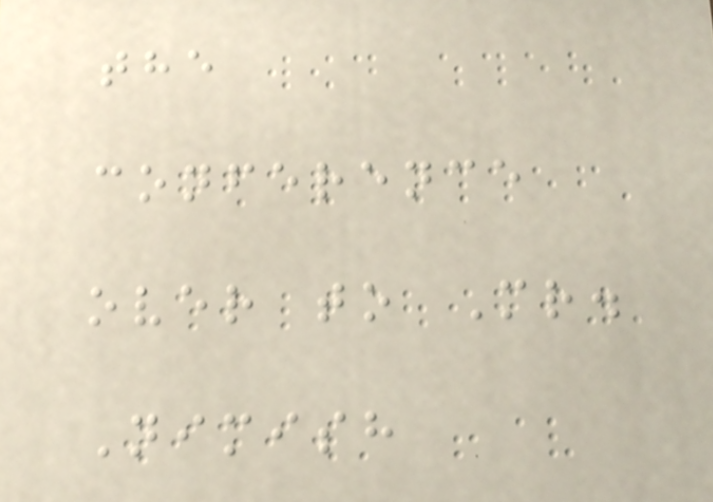the
conference
over to Mr.
Nimish
